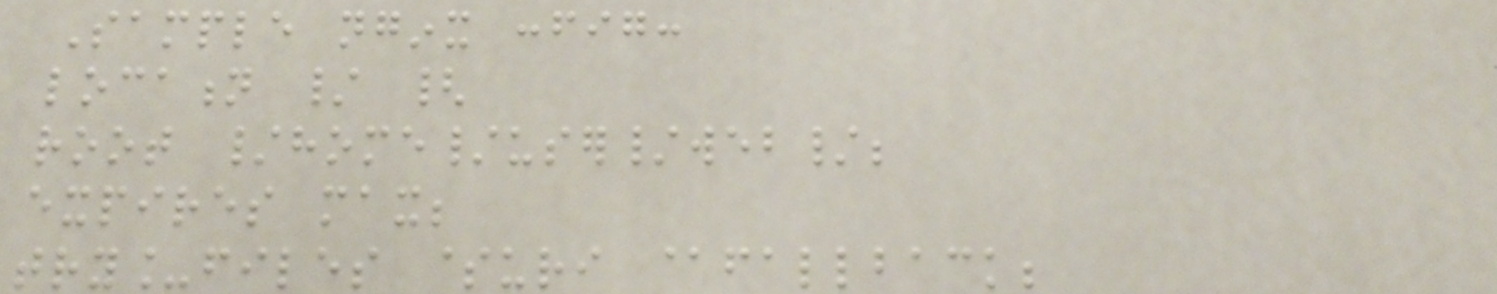Sample nginx config:
location / {
root /home/user/web/;
expires max;
try_files $uri @fallback;
